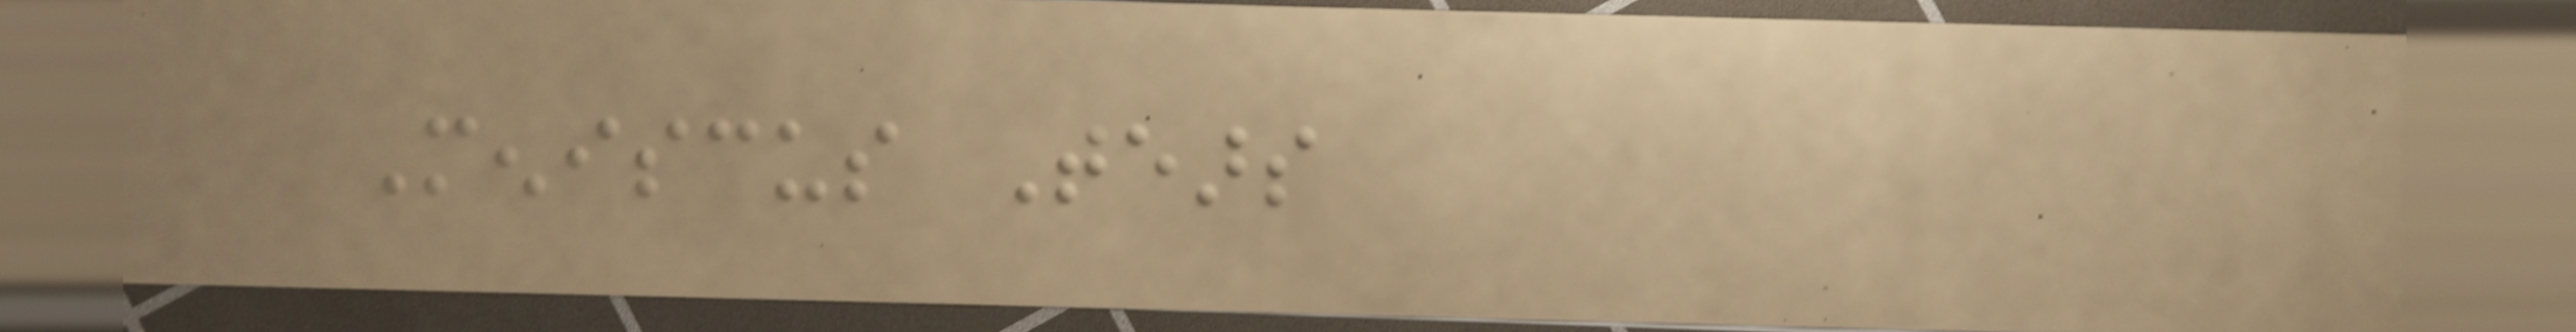Meniscus Tears
